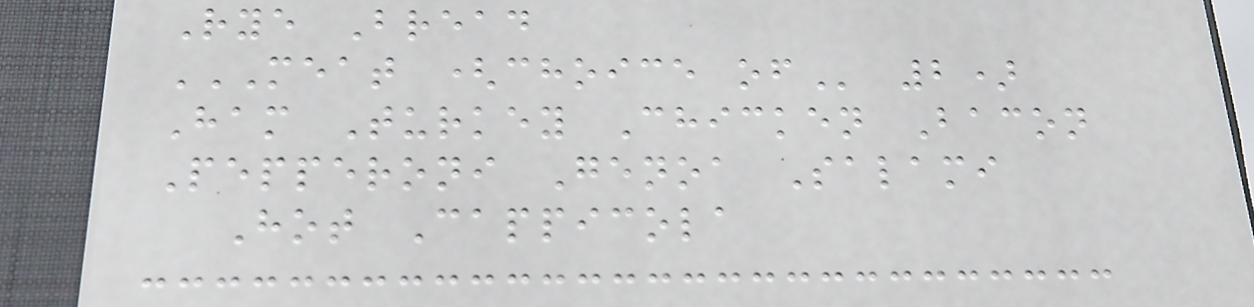Rye Bread
MEAT (CHOICE OF 2)
Ham Turkey Chicken Bacon
Pepperoni Genoa Salami
Hot Cappicola
